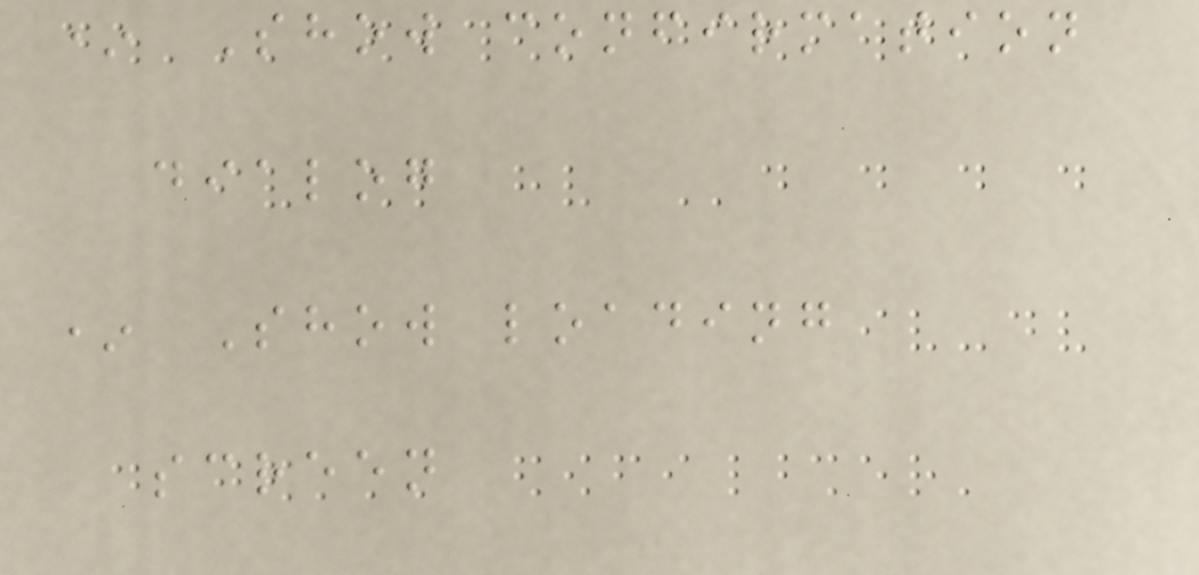* Show confirmation
dialog
* Show loading
screen
